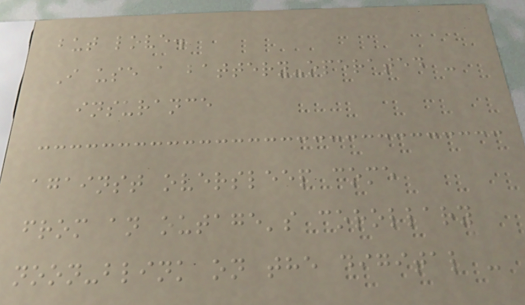but love.
I use a battery-operated -
insurance
against oversleep come
from an outage's corollary
noon-blink on the digital -
